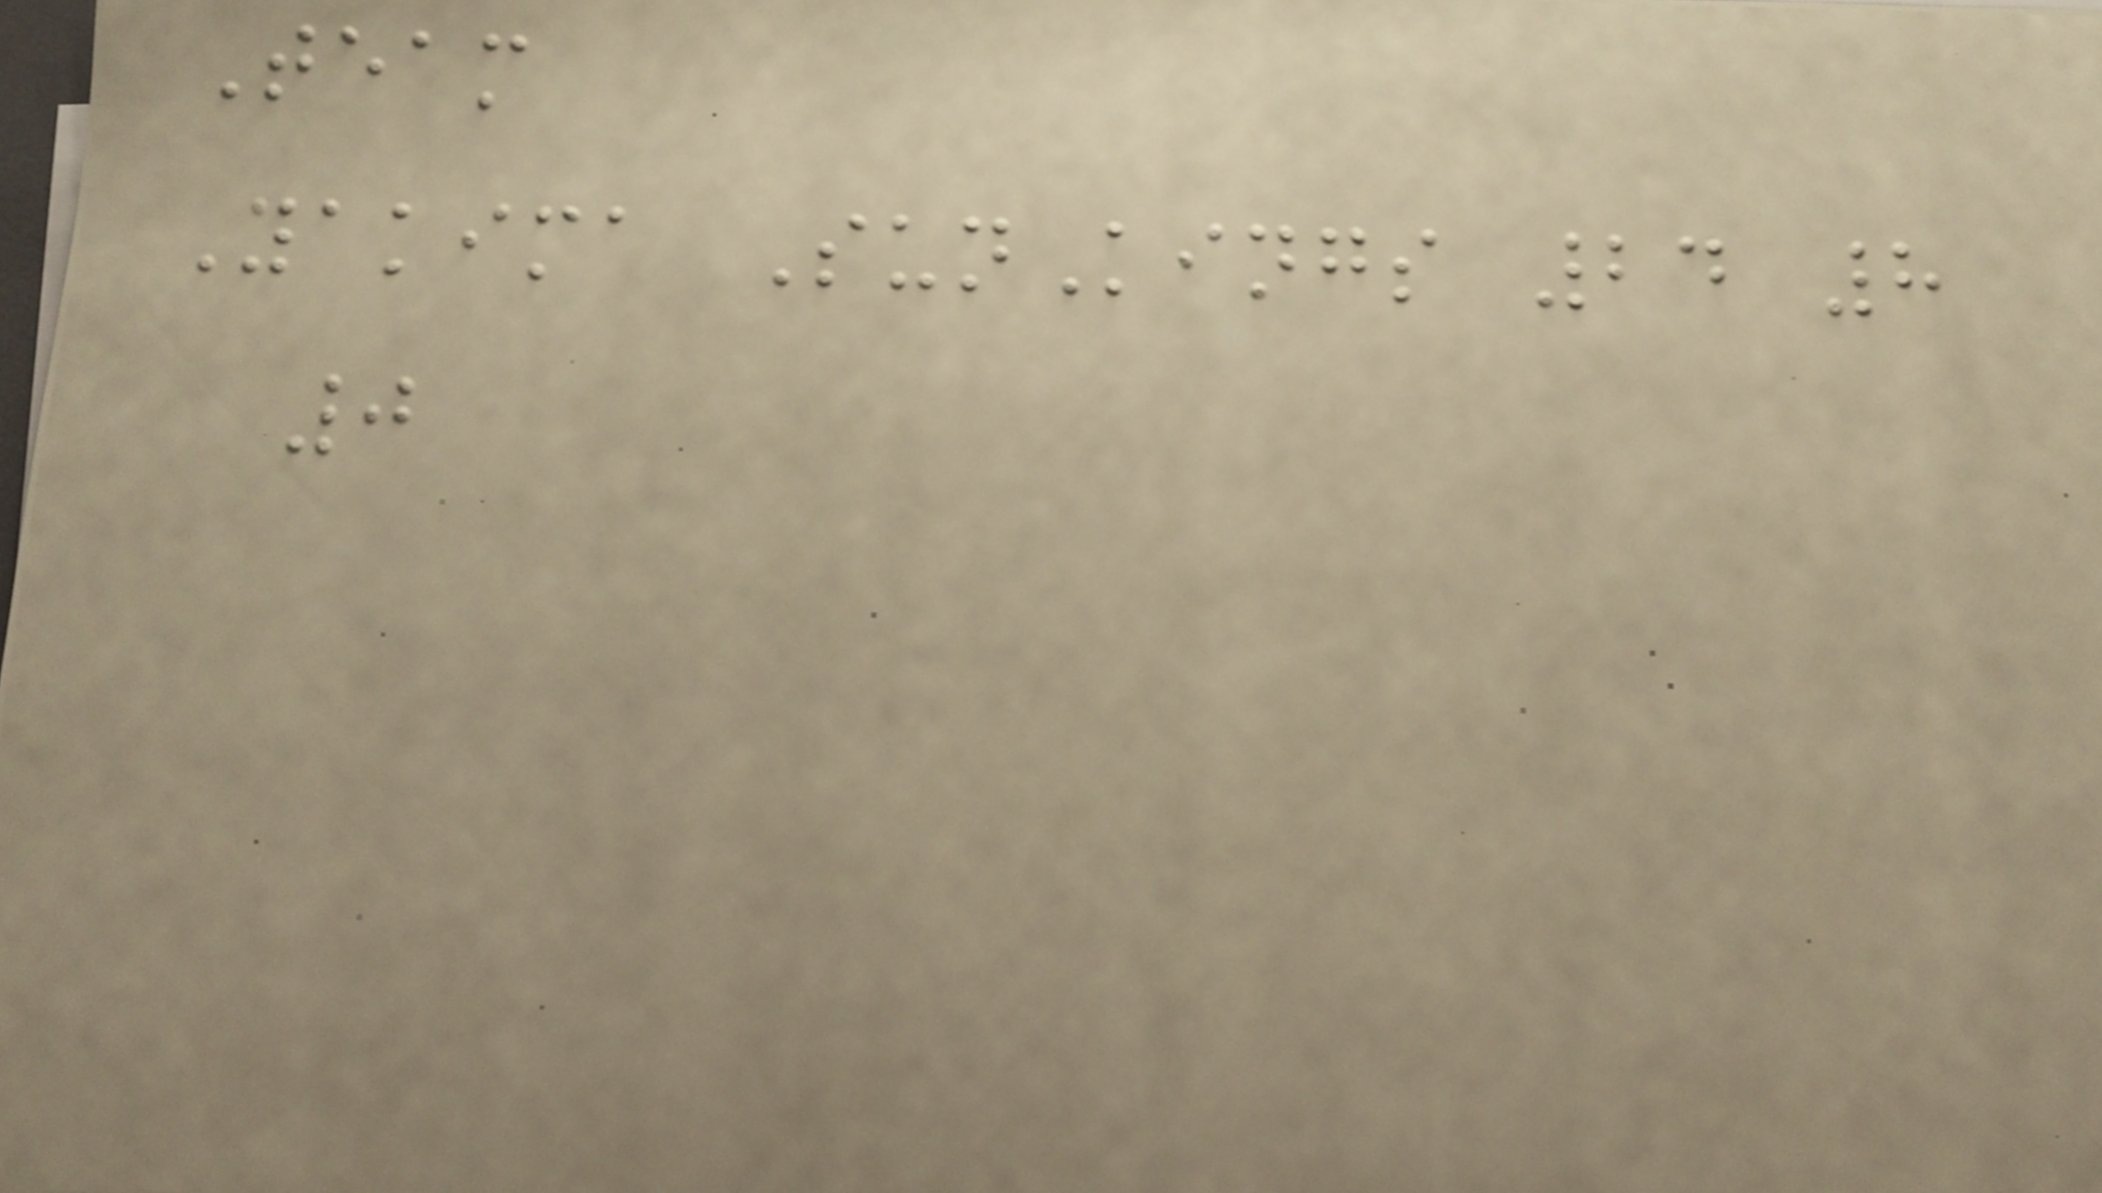Team
Yakima SunKings 24 8
0
